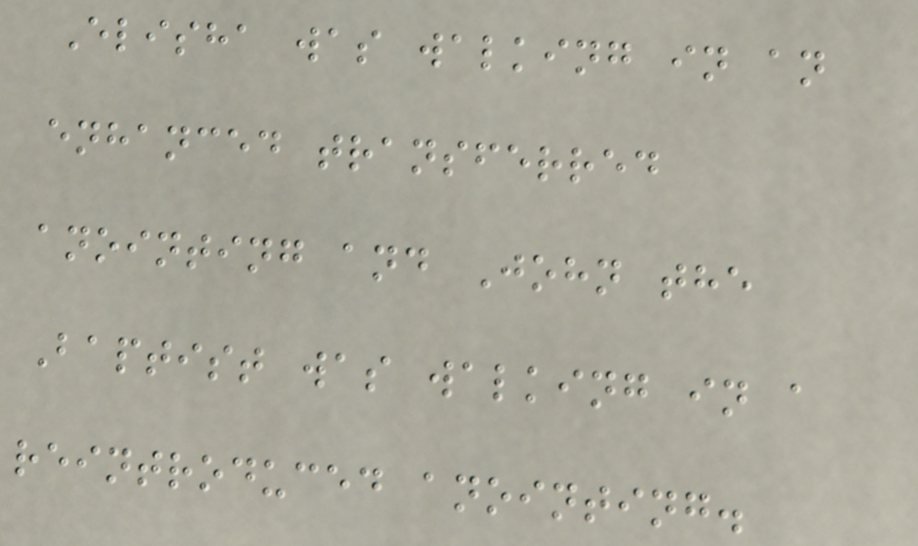Elisha was walking in an
enhanced transferred
anointing and John the
Baptist was walking in a
reintroduced anointing.
